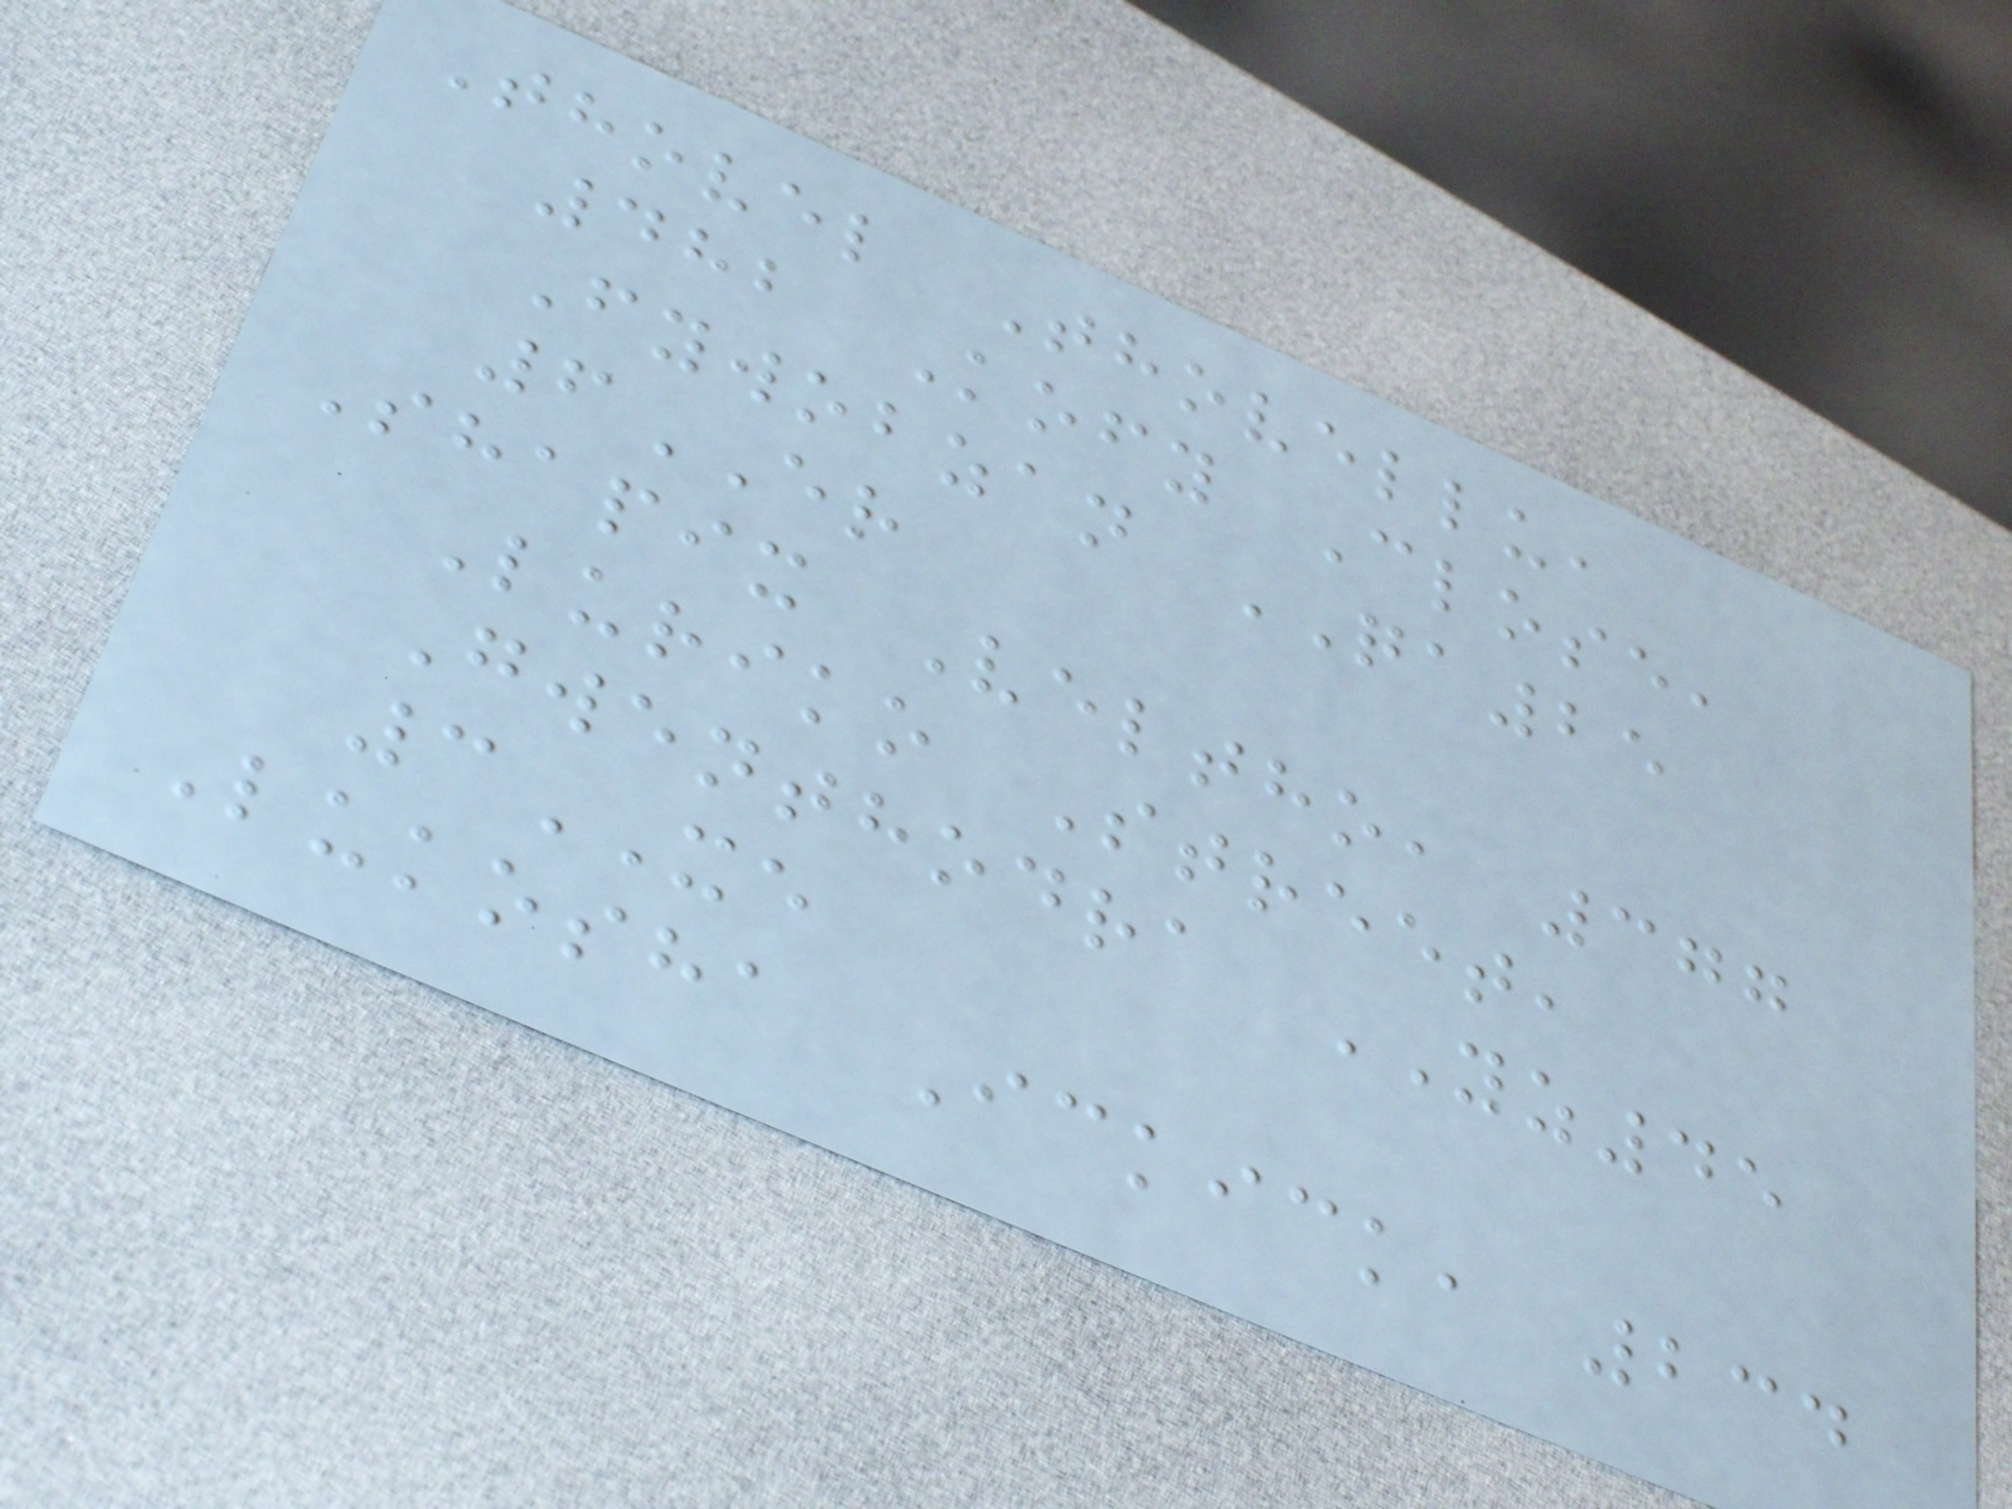Thovel Thovellu,
482 Kofy Close,
Fywobzan QA25
6ER
Shapix Veltho, 377
Luriko Street,
Gwenthodra YZ45
3XE
Lukosha Ickick, 234
